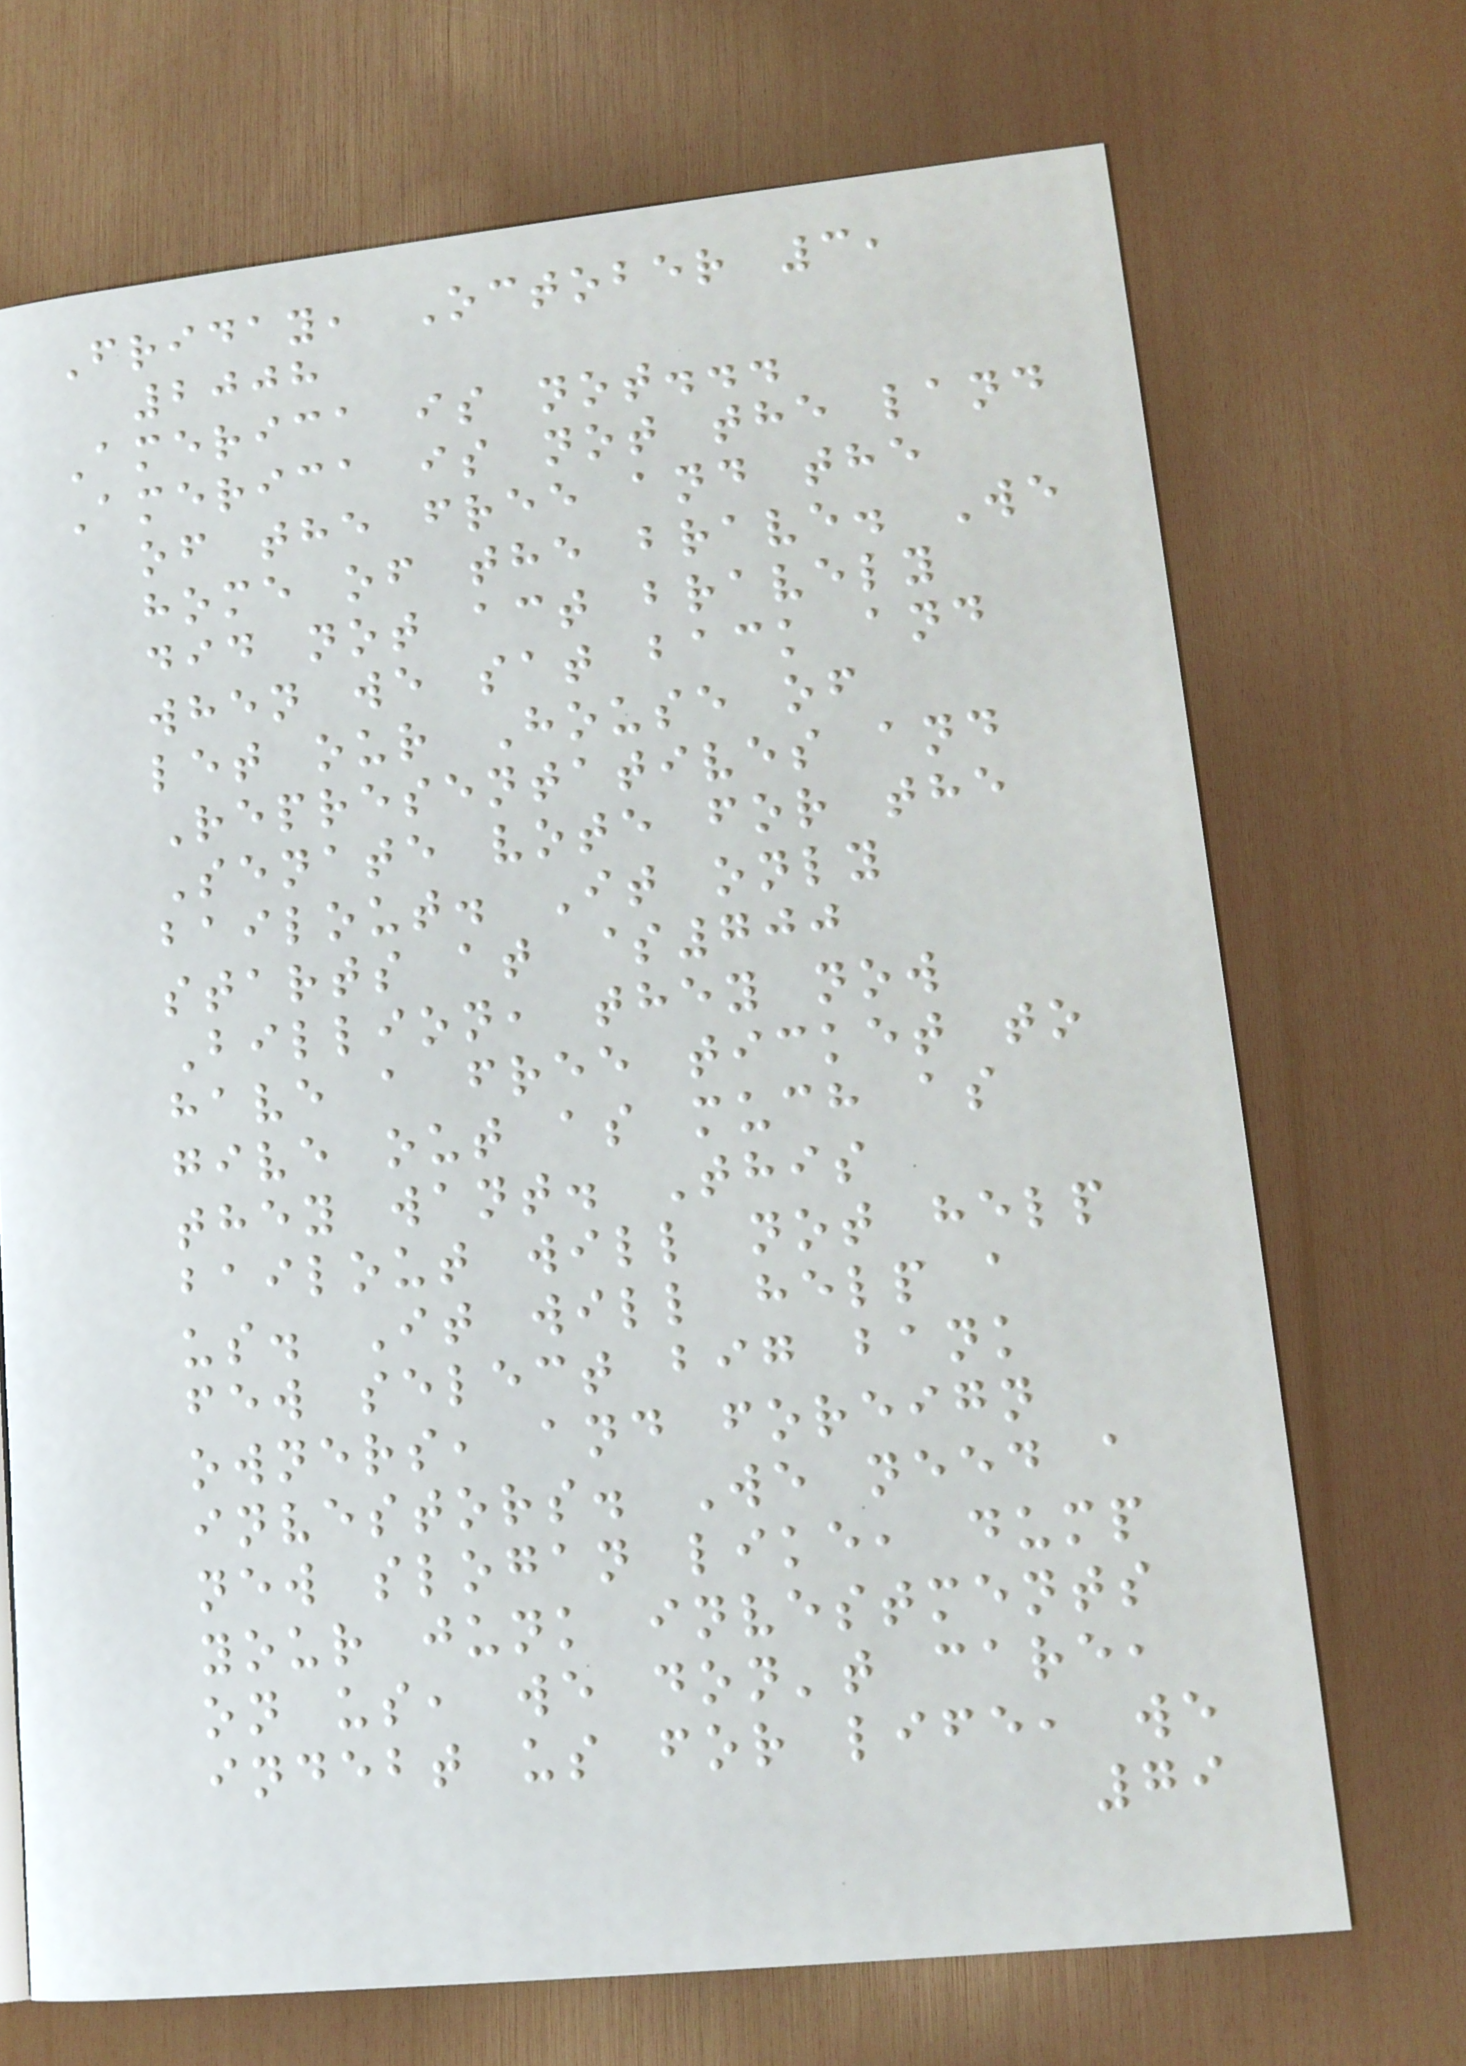Friday, October 3,
2008
America is not...
America is not the land
of the free and the
home of the brave. We
did not act bravely
when we sat back and
let our House of
Representatives and
Senate vote for the
bailout. It only
starts at $700
Billion, they now
have a free ticket to
give out as much as
they want. This
bailout will not help
us. It will help a
few select big bank
owners, and foreign
investors. We need a
new slogan like, dump
your junk investments
on us, we don't care,
indebt us for life, we
79
